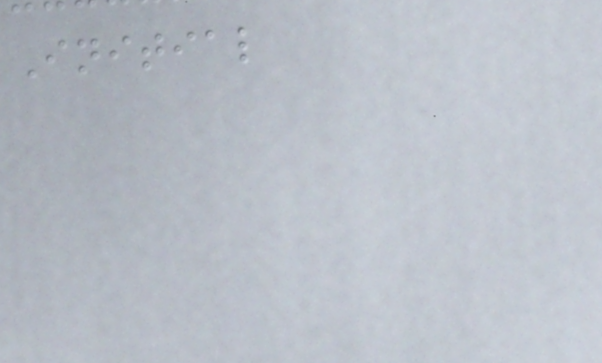Initial
